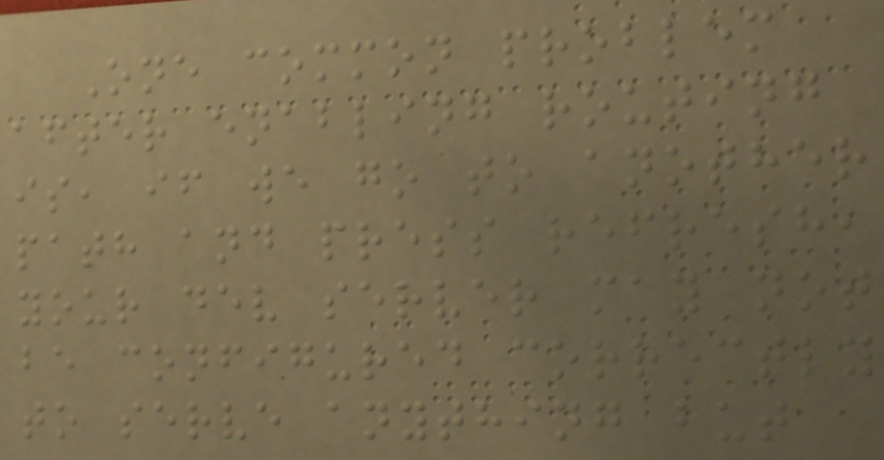One common problem
after enabling routing
is, if we go to another
path and press refresh,
your dev server may not
be configured correctly
to serve anything but
